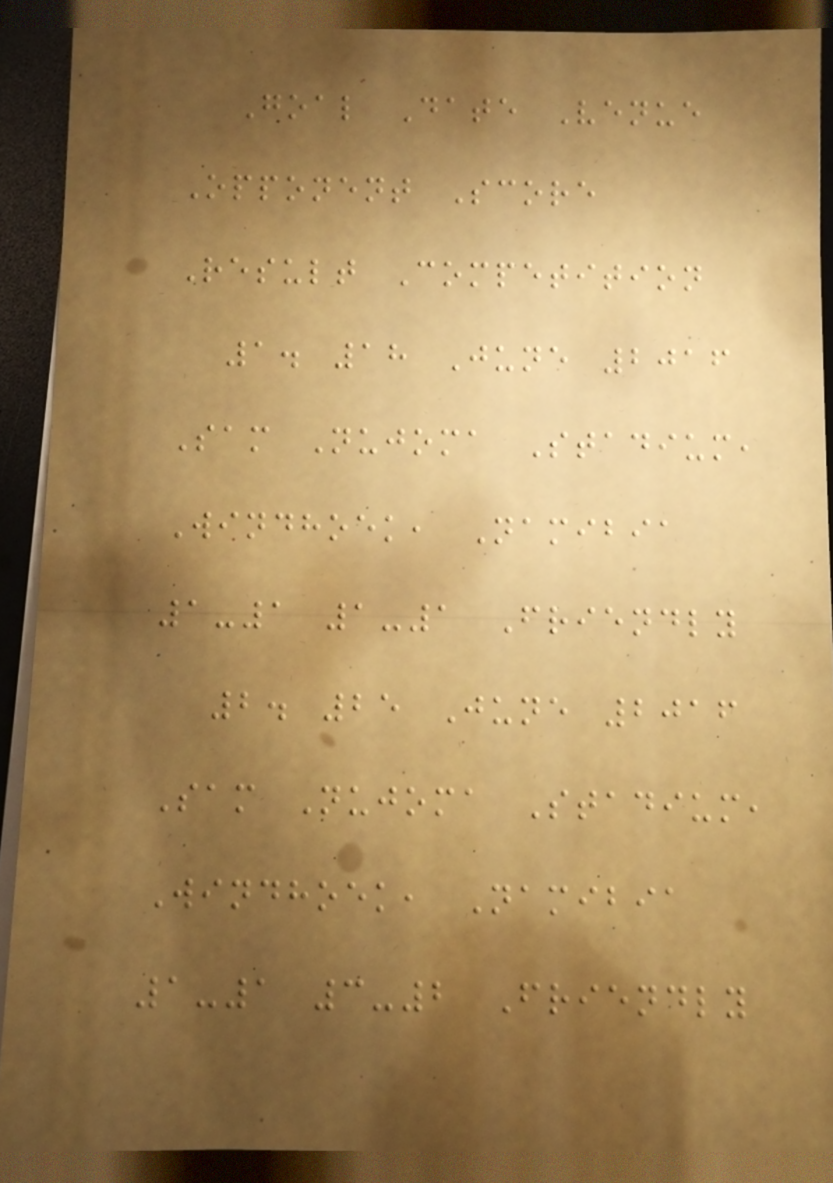Goal Date Venue
Opponent Score
Result Competition
1. 18 June 2016
Sam Nujoma Stadium,
Windhoek, Namibia
1-1 1-1 Friendly
2. 25 June 2016
Sam Nujoma Stadium,
Windhoek, Namibia
1-1 3-2 Friendly
